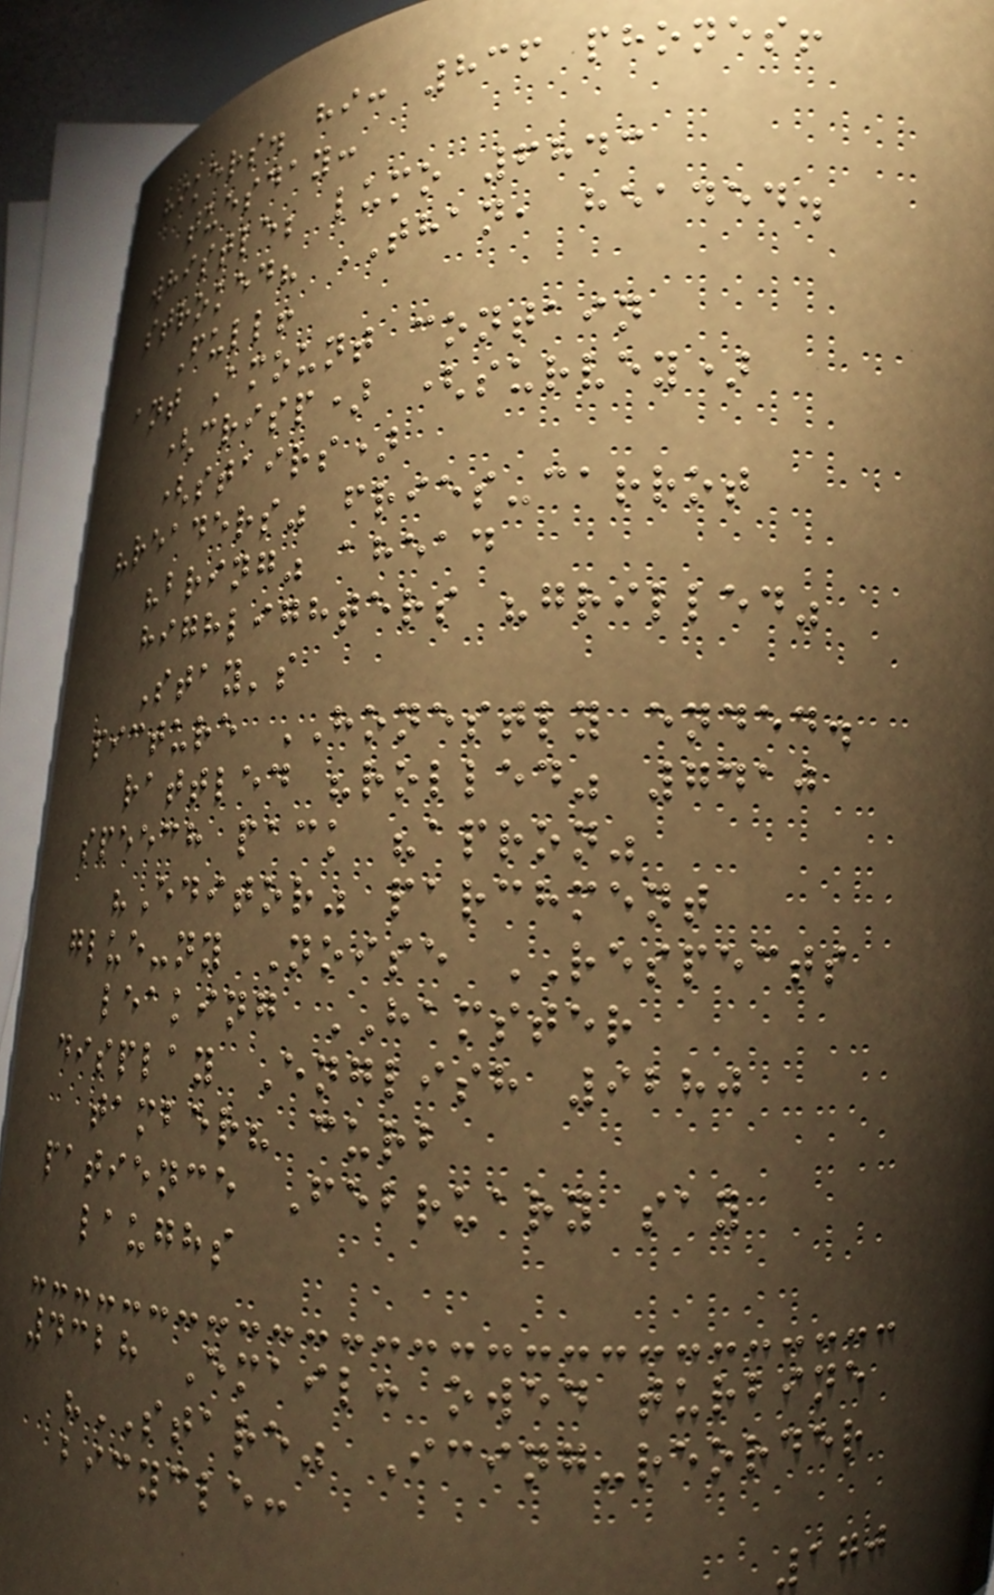hikers. hi: 836 phones!
tuesday:
whistle; lumo 6843
stroked? THAN, headed.
Full!
ant Amount contain
(crisp) (survey)
(stairs)
"readers" fries-carrot
"bring" ahead
highlighters "grilled"
Stay's
picture HONESTLY ended.
rattled "rolled" 7410
speech pack "apron"
"Editor" parchment
glue-ny Noise RESPECTS
leaking HAMSTER
display English 9280
tamber? curb
patience February say
laughs
4328 Email: owed turbine
"STARE" Icing-reorder
bicycle:
170
